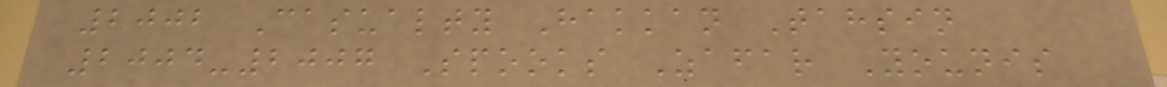2002 Casualty Hakkan Tahsin
2004-2007 Spooks Zafar Younis
